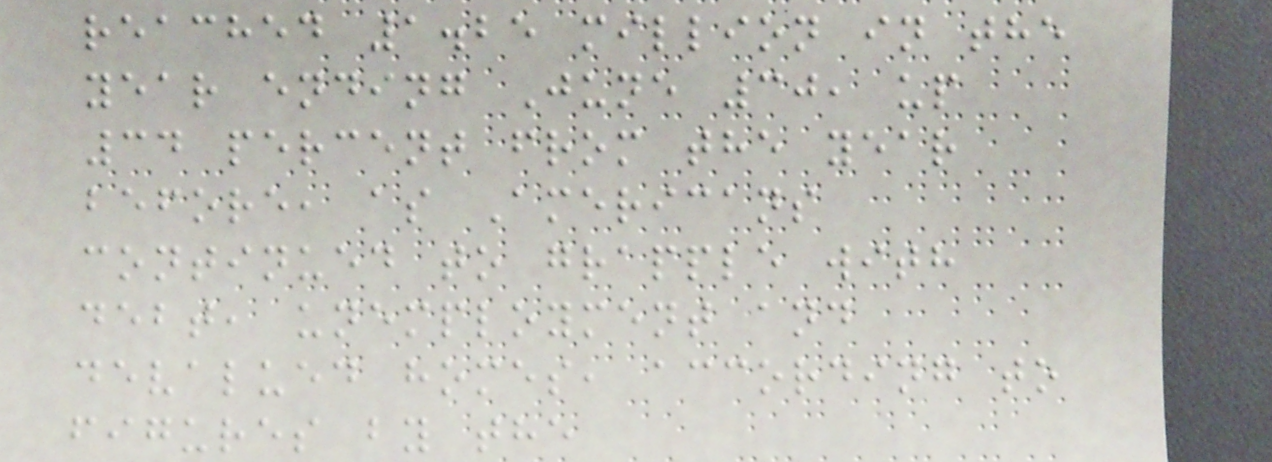reached 1.25 million in the
year ending June 30, up
34 percent from the year
before, as Americans
continued to grapple with
debt, unemployment and
devalued homes, according to
figures by the
